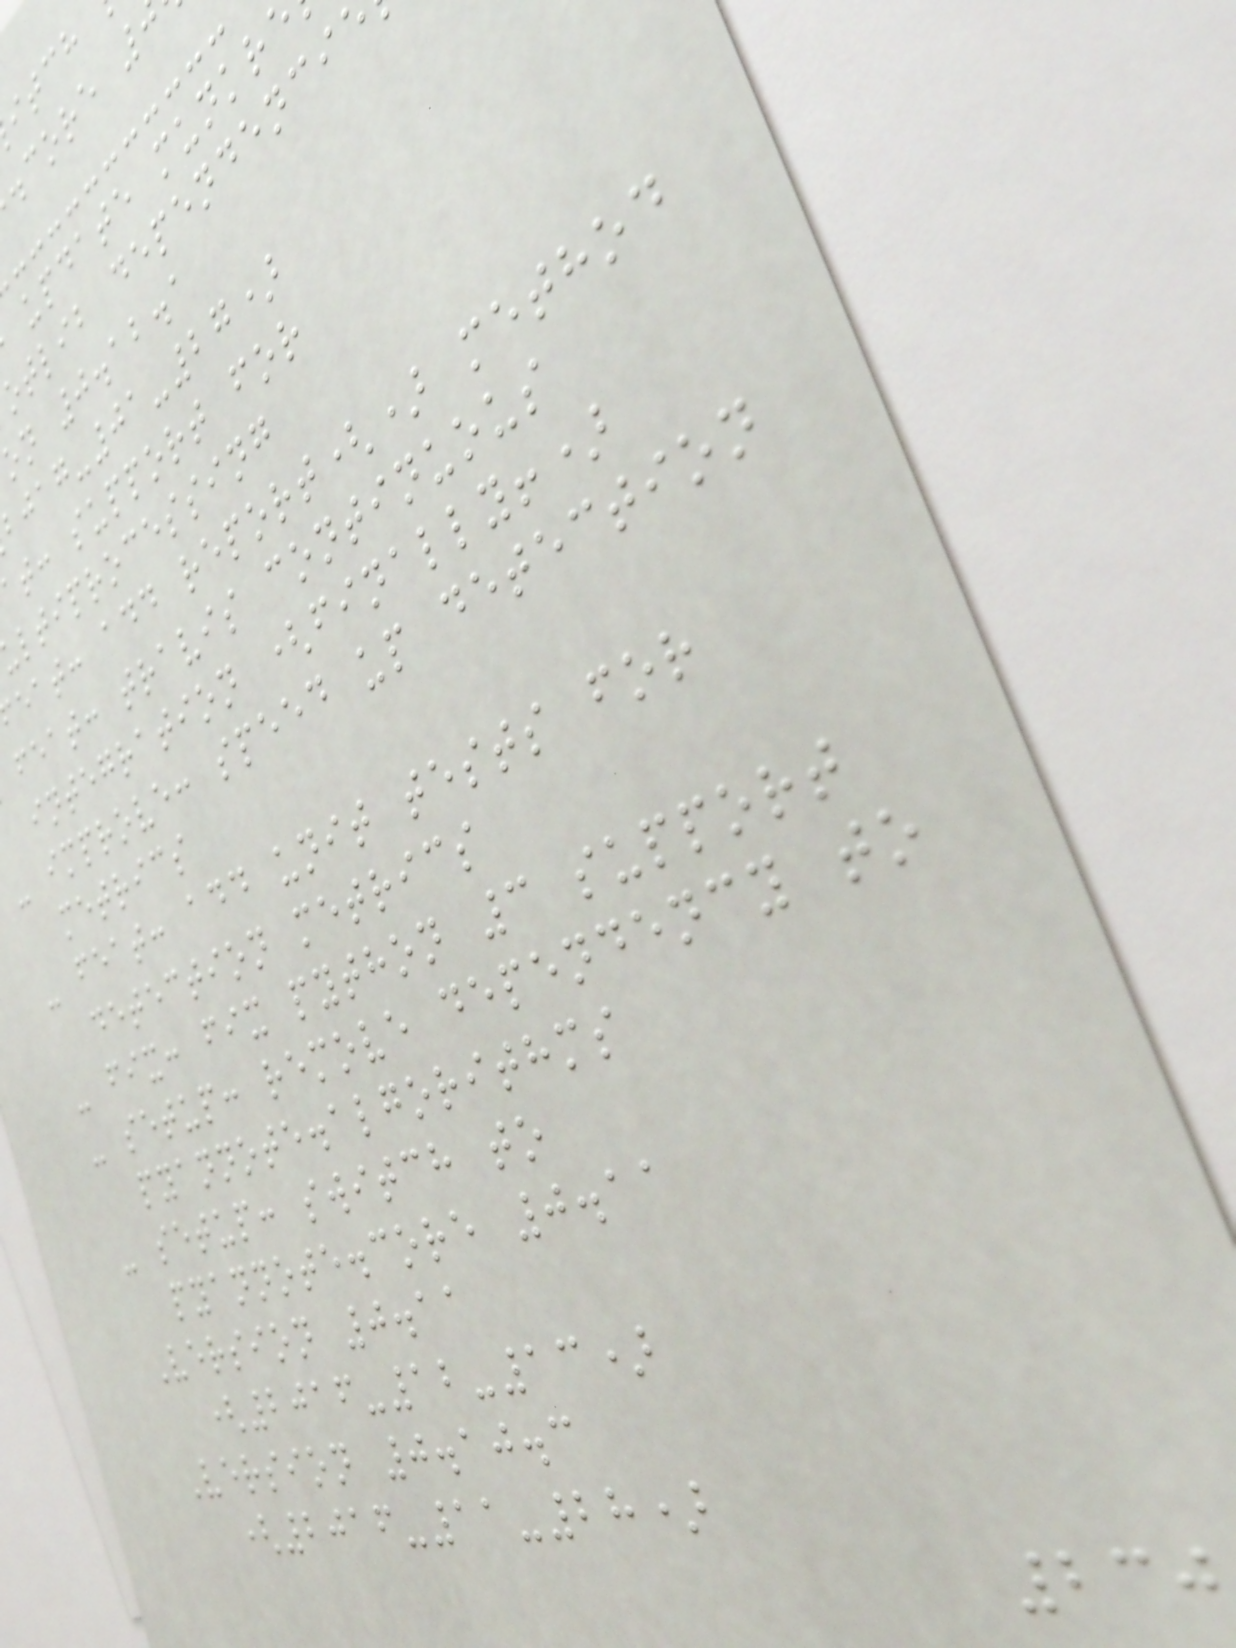.core
update munkr
otlib dependenci
on 0.12.1
-01-27)
at: support for
ltiprocessing
eat: add report() method
feat: travis continuous
integration (finally!)
- improve: speed up detection
metrics
- feat: add unit tests for
detection metrics
- fix: fix python 3 support
- setup: remove dependency to
pyannote.algorithms
- setup: switch to
pyannote.core 0.11
Version 0.11
(2016-12-13)
Version 0.10.3
(2016-11-28)
230
